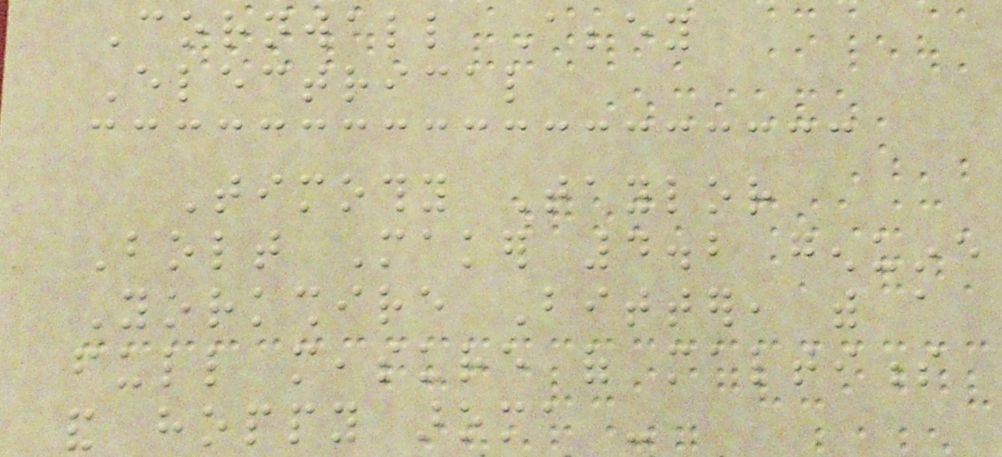Cornwall Abbey
Electrical
Timothy Taylor
Bolt Maker 4.2 genuine
Yorkshire Bitter, with a
full measure of maltiness
and hoppy aroma -
